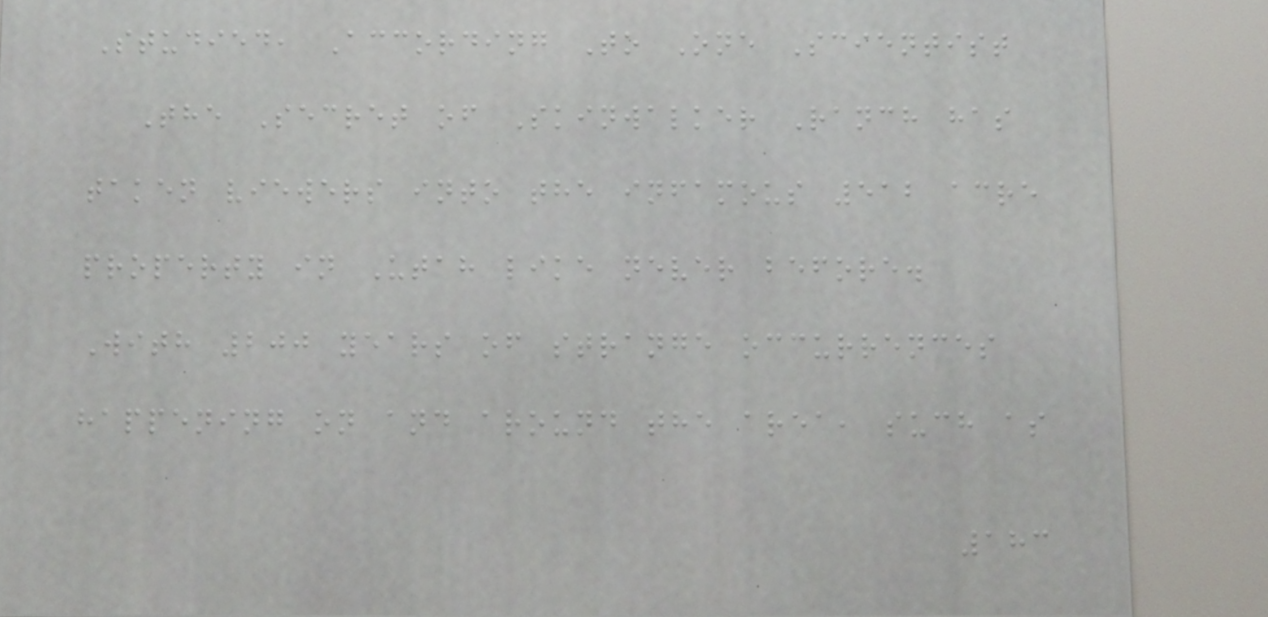Studied, According To One Scientist
The Secret of Skinwalker Ranch has
taken viewers into the infamous 512 acre
property in Utah like never before.
With 200 years of strange occurrences
happening on and around the area, such as
183
